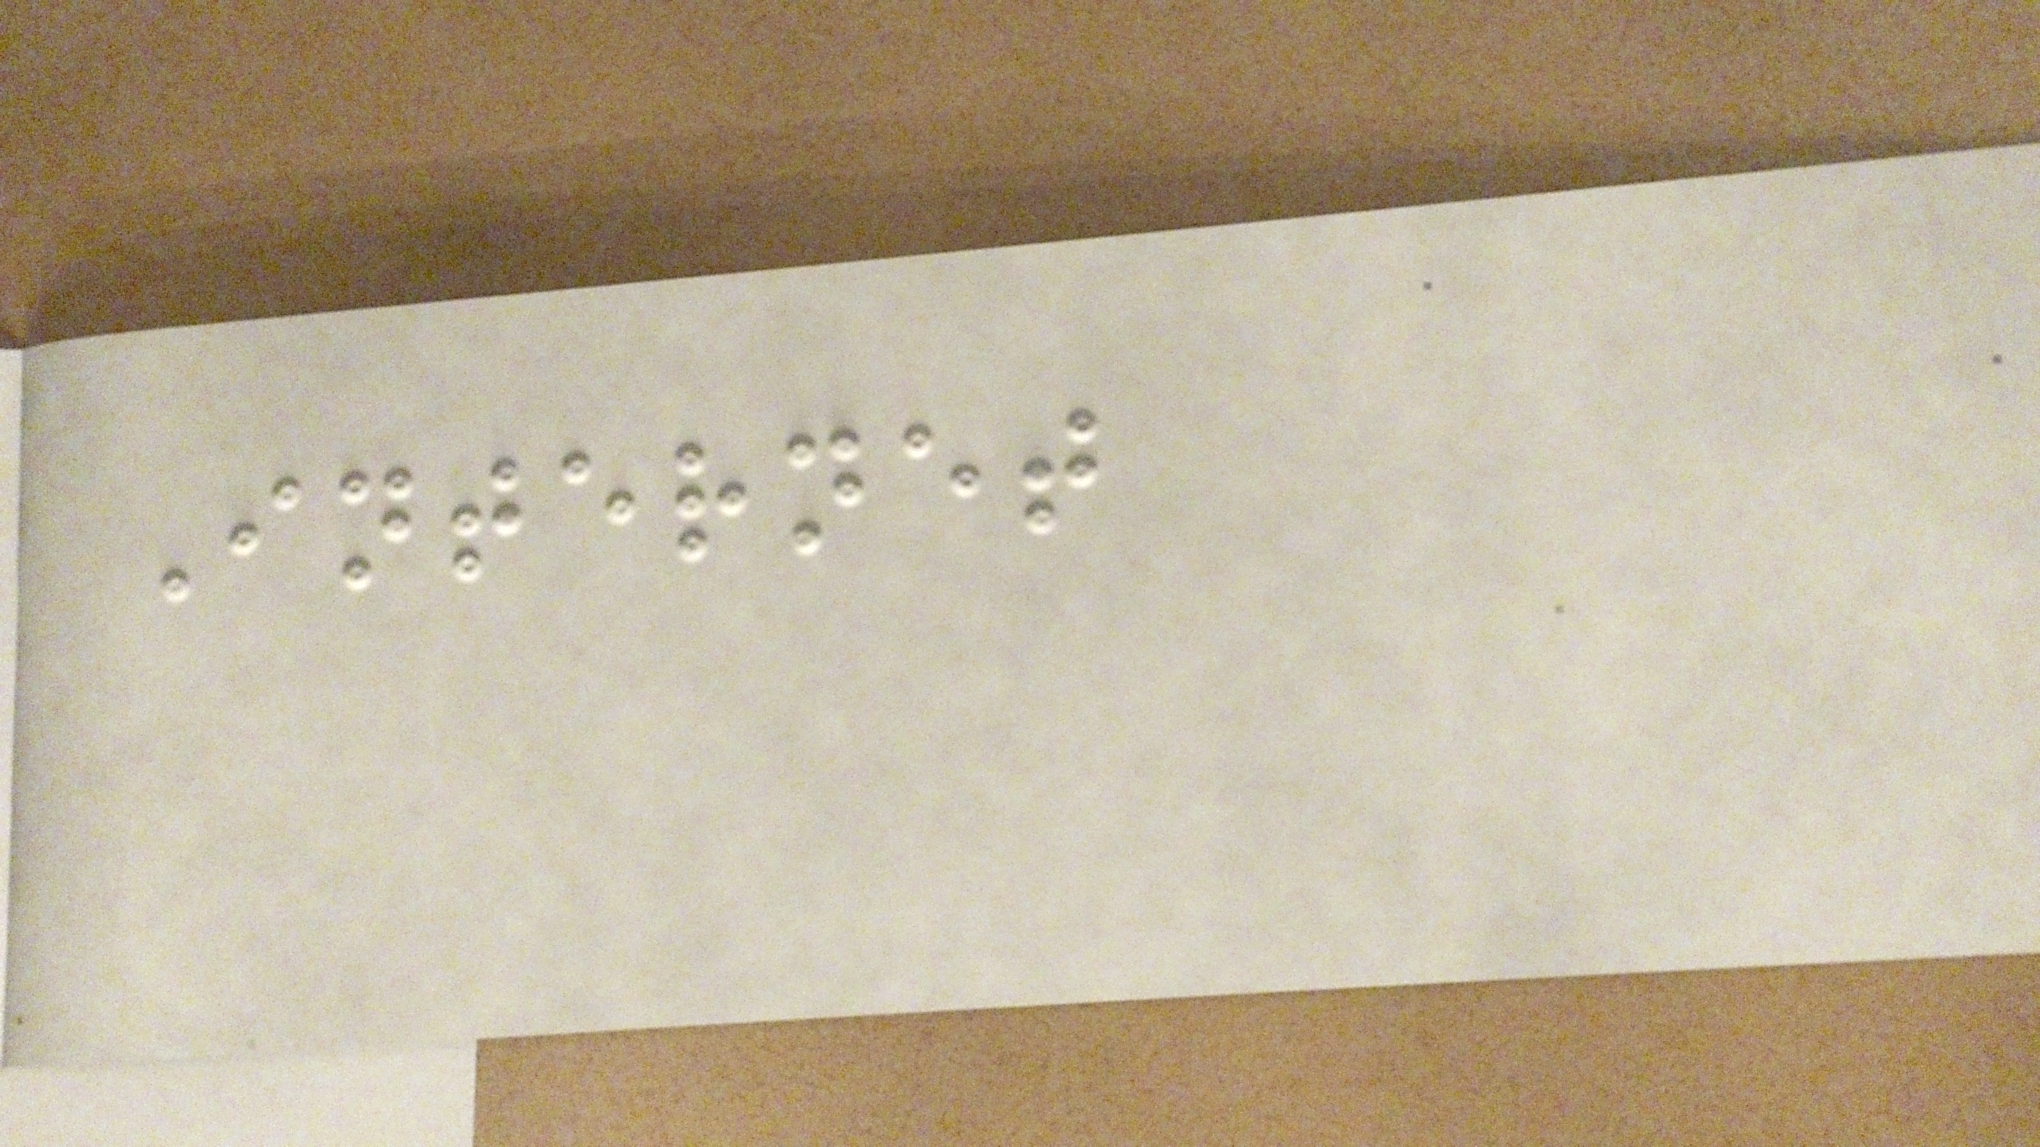Internet
